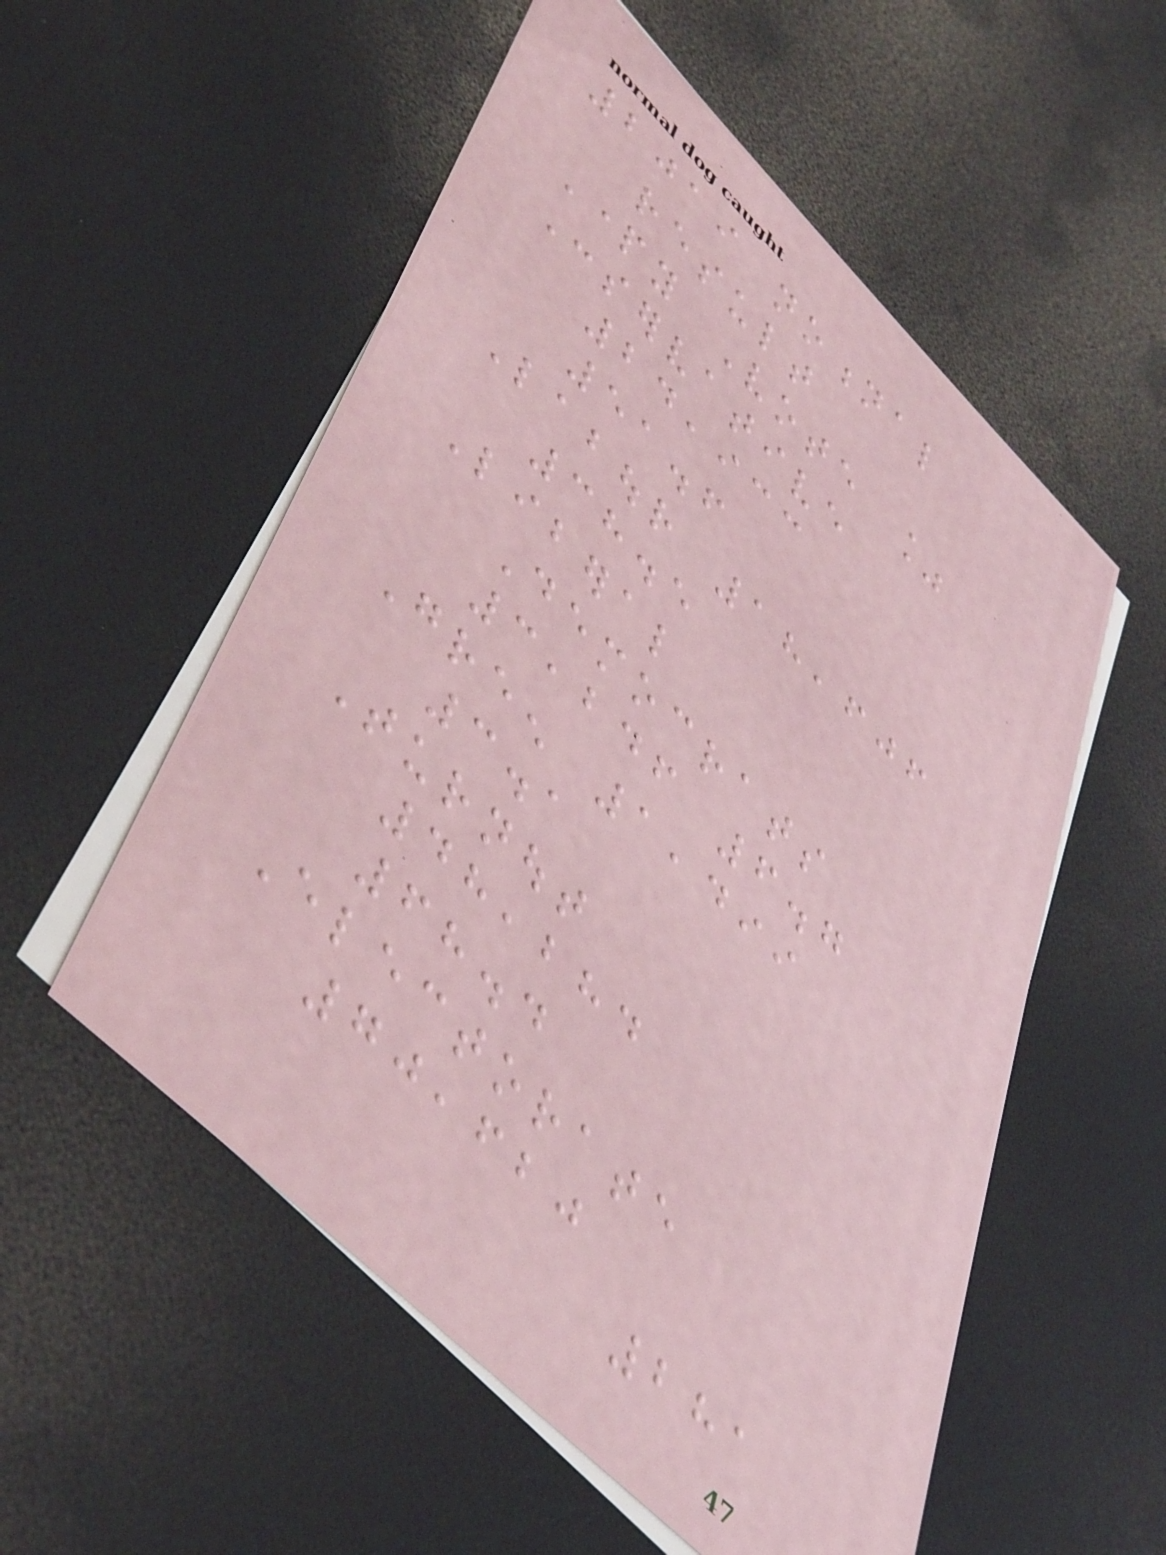2019 notional
result
Party Vote %
Conservative
24,933
51.6
Labour 18,606
38.5
Liberal
Democrats
3,246 6.7
Green 1,499
3.1
Turnout
48,284
68.4
Electorate
70,620
281
